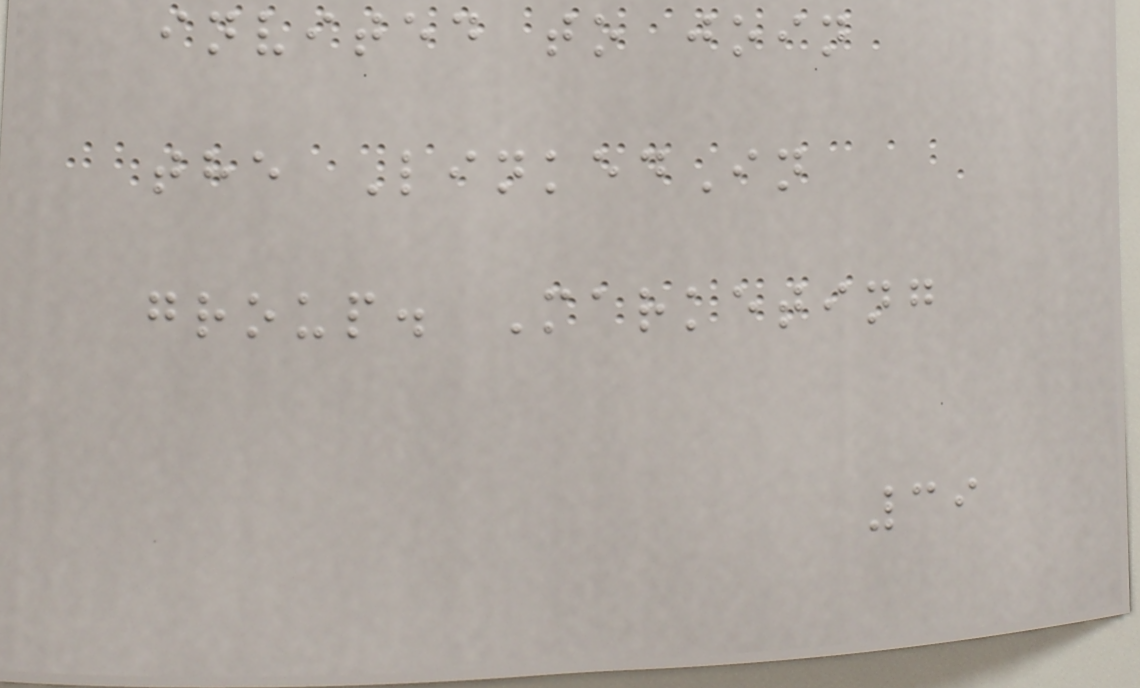invited to join
the LinkedIn
group. Marketing
39
